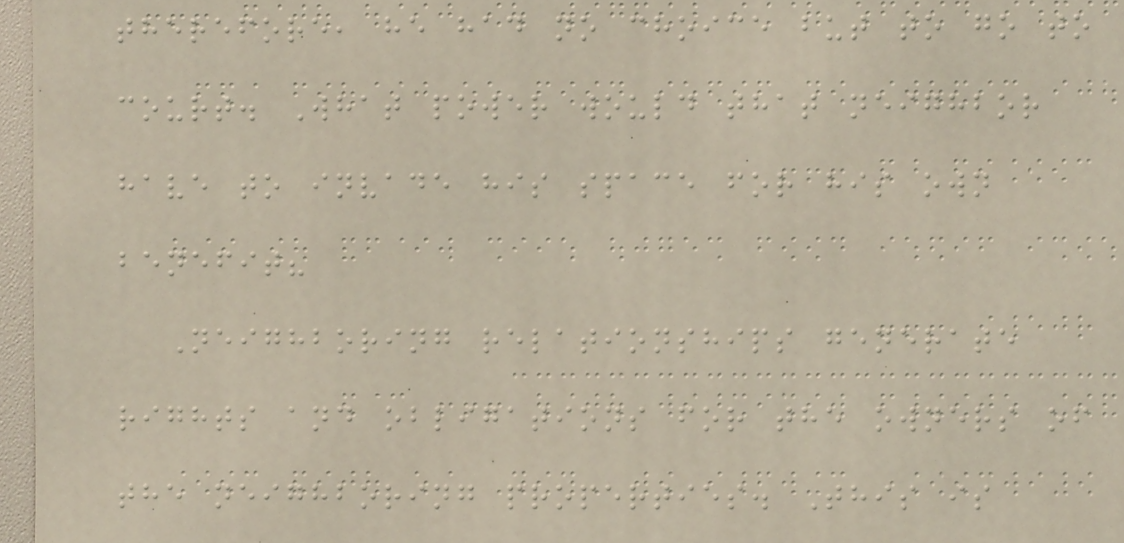therefore, he had no choice but to go to
court. What power would that neighbor
have to invade his space for his own
benefit?
Neighboring relationships generate
rights and obligations for the owners of
the neighboring properties. This is
